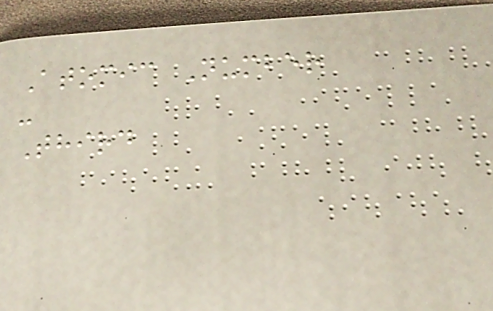Atomic Number
-
Third
